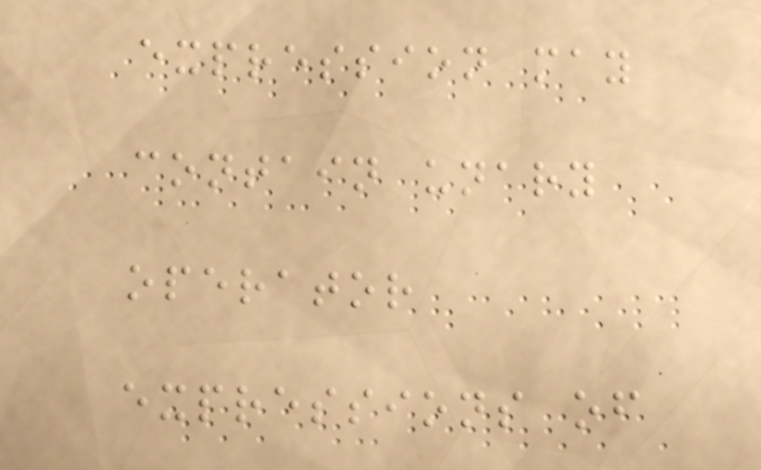expression may
contain unary
operator
expressions of
